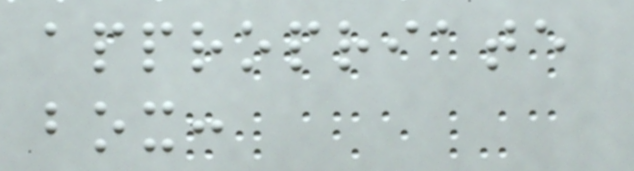appropriate
box:
